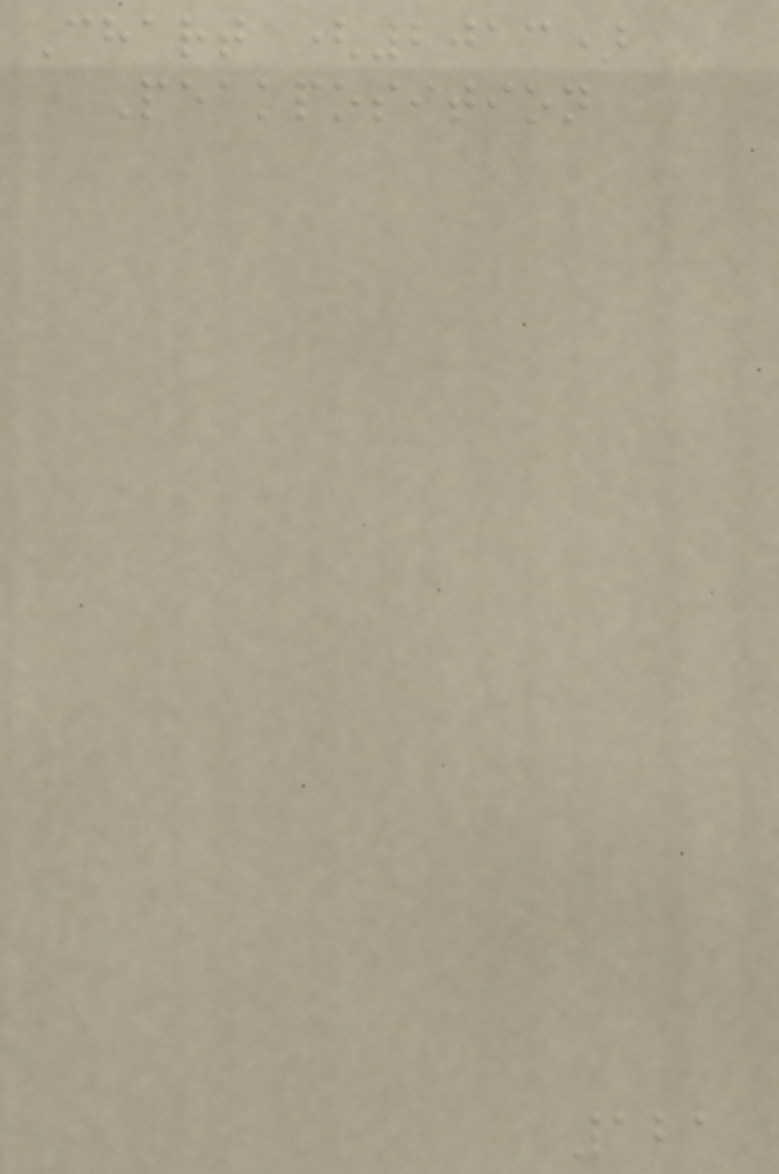Chart (2013)
Peakposition
121
